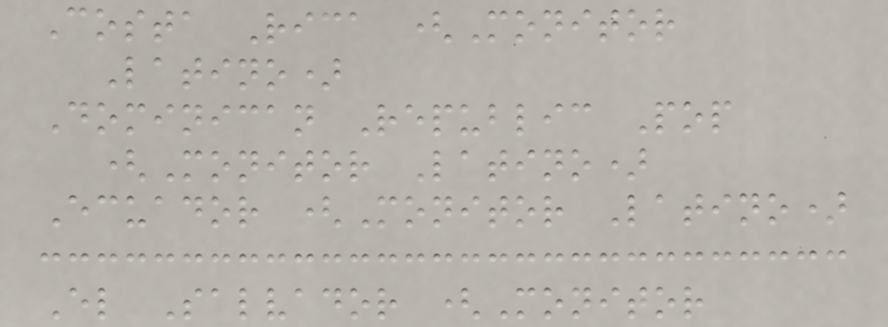Costa Rica (Monitor
Latino)
Dominican Republic Pop
(Monitor Latino)
Ecuador (Monitor Latino)
El Salvador (Monitor
